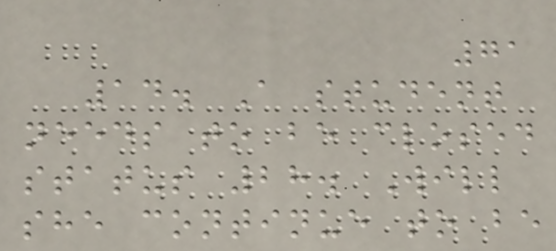71
14. A student
needs to be closed
status 28. Will
she continue to be
